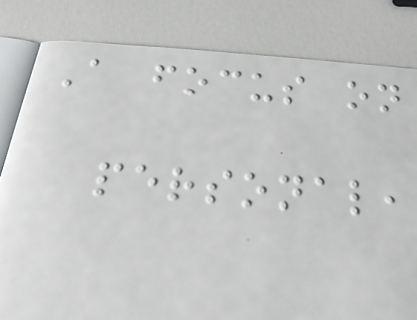A focus on
personal,
